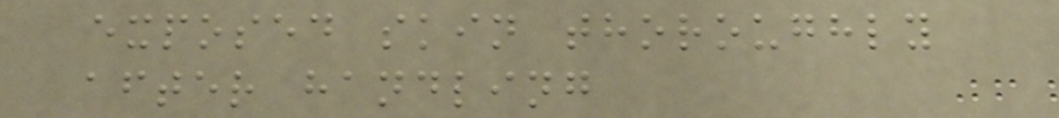exposed skin thoroughly
after handling
